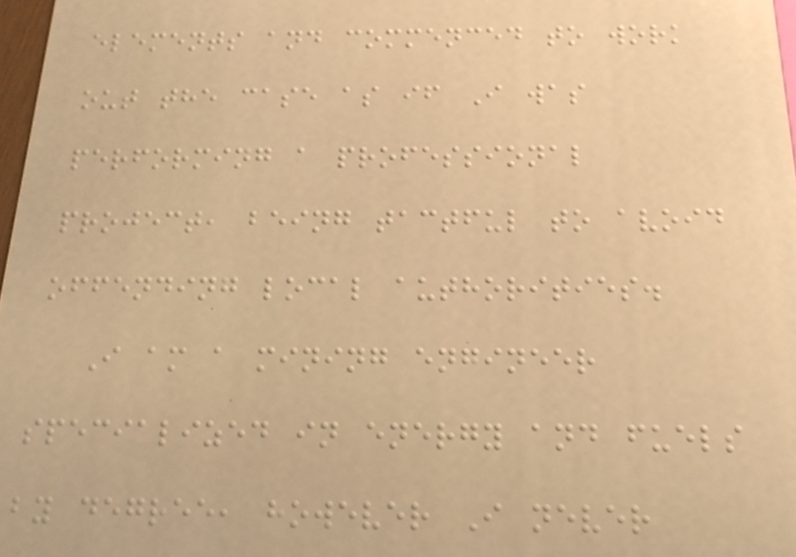elements and commenced to work
out the case as if I was
performing a professional
project, being tactful to avoid
offending local authorities.
I am a mining engineer
specialized in energy and fuels
by degree, however I never
